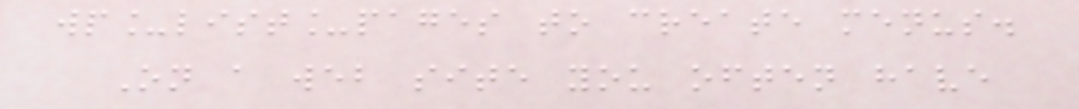wp_list_pages to create menus.
On a web site you often have
